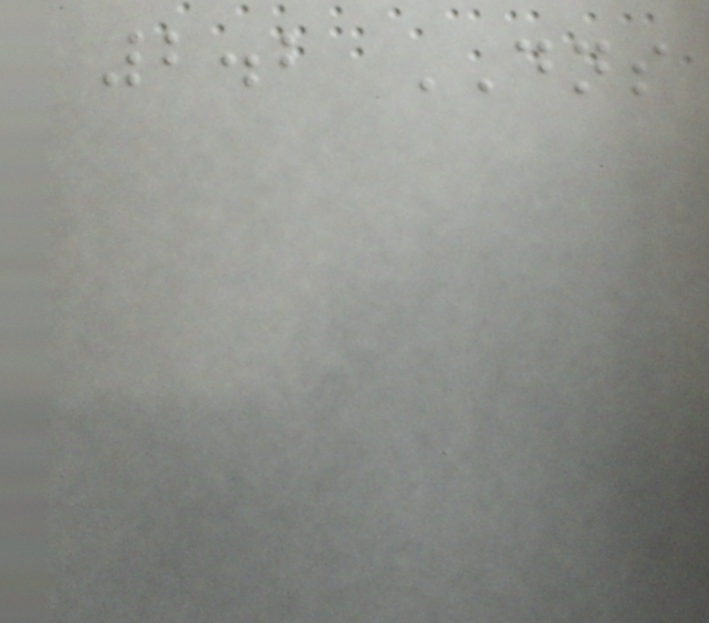2.2 DNS
